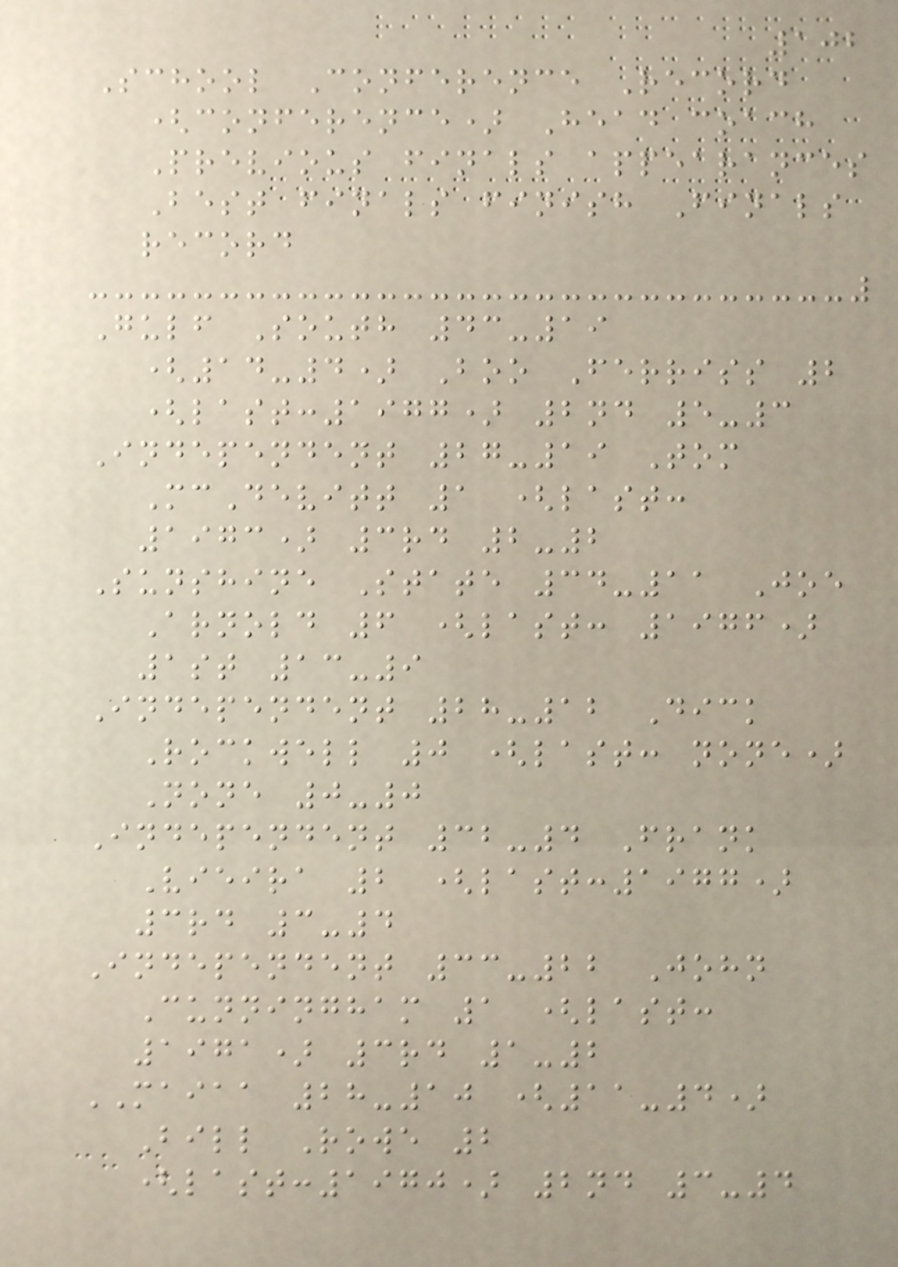102
School Conference Record
(conference) Head coach
Previous finals appearances
Best finals finish Finals
record
Gulf South 43-19
(14-4) Boo Ferriss 2
(last:1977) 2nd 5-3
Independent 27-19 Tom
McDevitt 1 (last:
1973) 3rd 2-2
Sunshine State 34-11 Joe
Arnold 6 (last: 1976)
1st 13-9
Independent 28-12 Dick
Rockwell 0 (last: none)
None 0-0
Independent 32-4 Frank
Vieira 2 (last:1977)
3rd 3-4
Independent 33-22 John
Cunningham 1 (last:
1971) 3rd 1-2
MAIAA 28-10 (11-4)
Bill Rowe 2
(last:1970) 2nd 3-4
